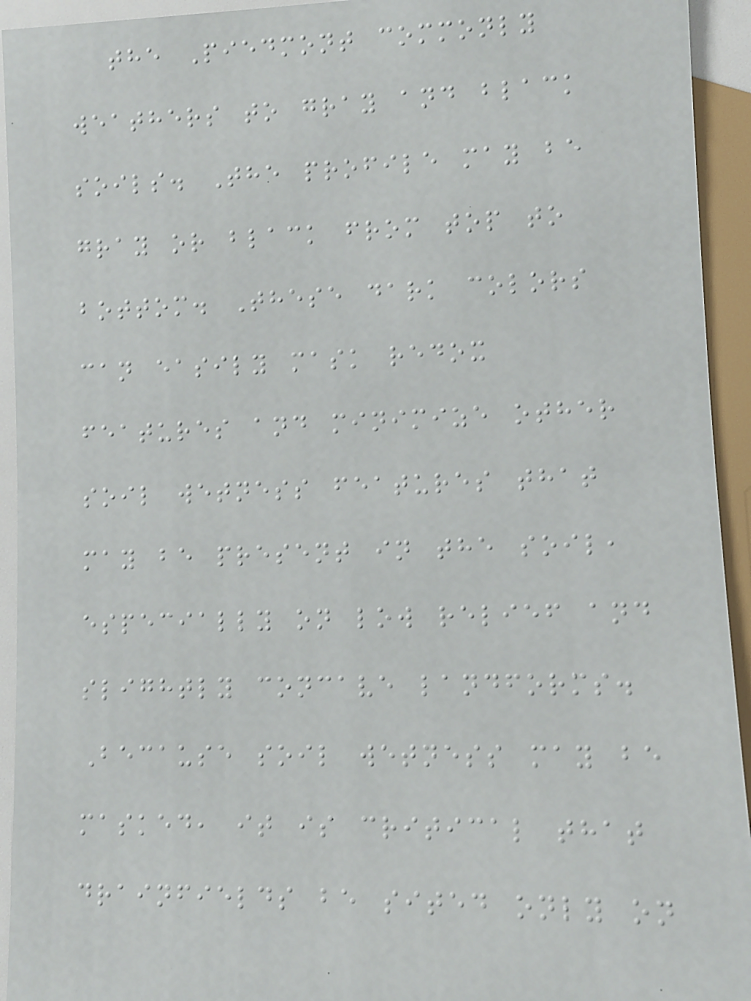the Piedmont commonly
weathers to gray and black
soils. The profile may be
gray or black from top to
bottom. These dark colors
can easily mask redox
features and minimize other
soil wetness features that
may be present in the soil,
especially on low relief and
slightly concave landforms.
Because soil wetness may be
masked, it is critical that
drainfields be sited only on
